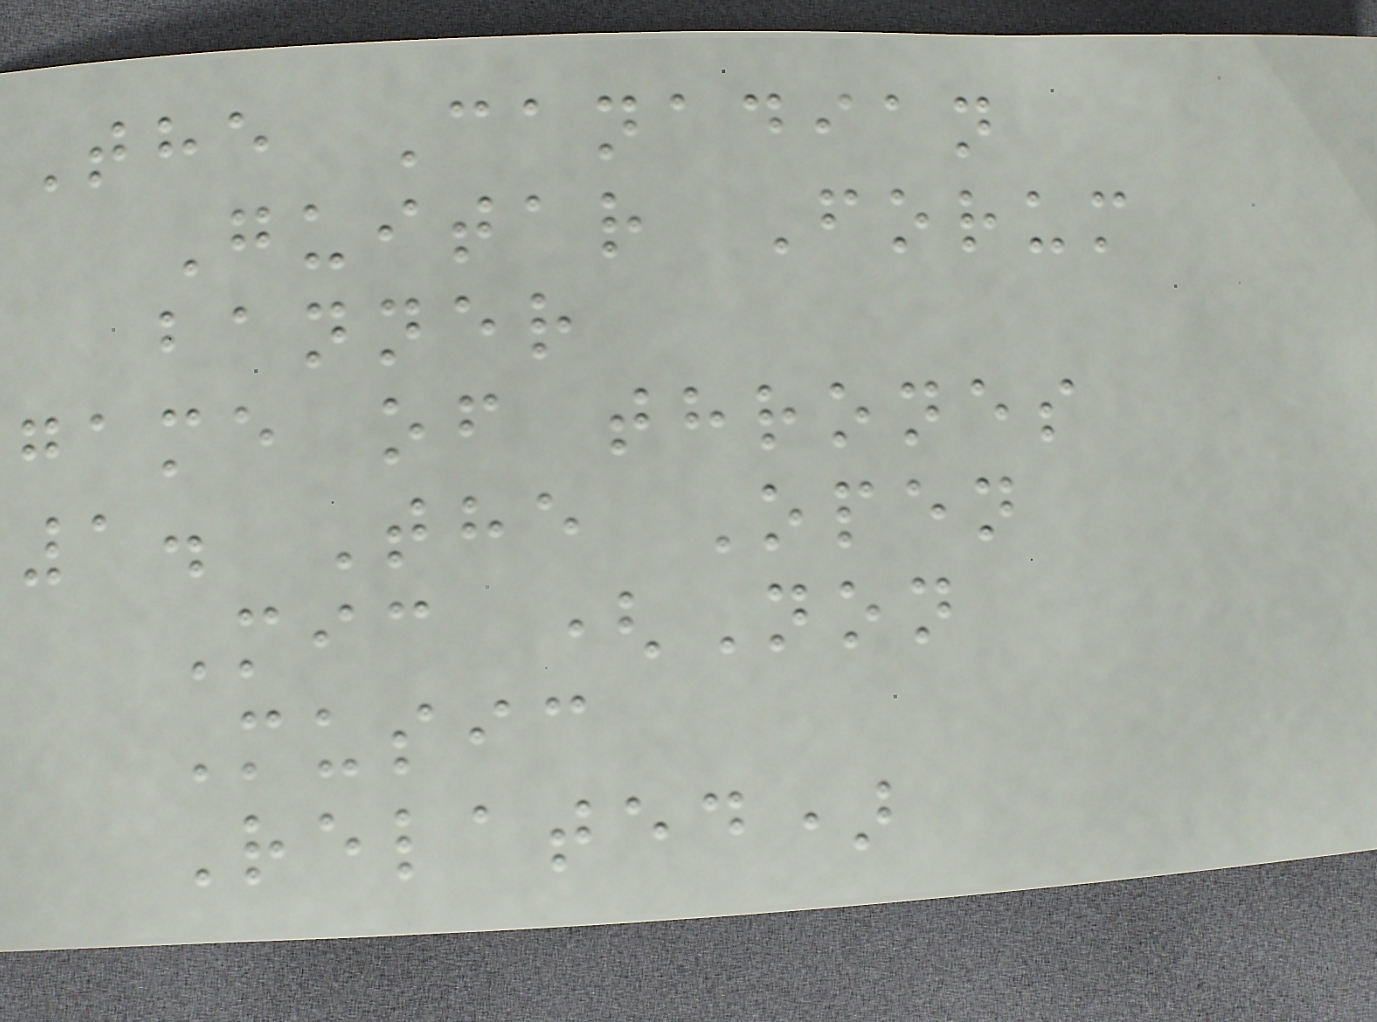The Canadian
Guitar Forum
banner
game of thrones
1. The Open
Mic (Non
Music
Related)
